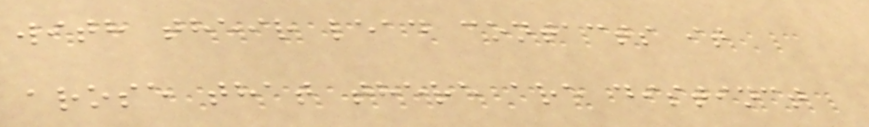with their lead contacts it
arose that there are distinct
